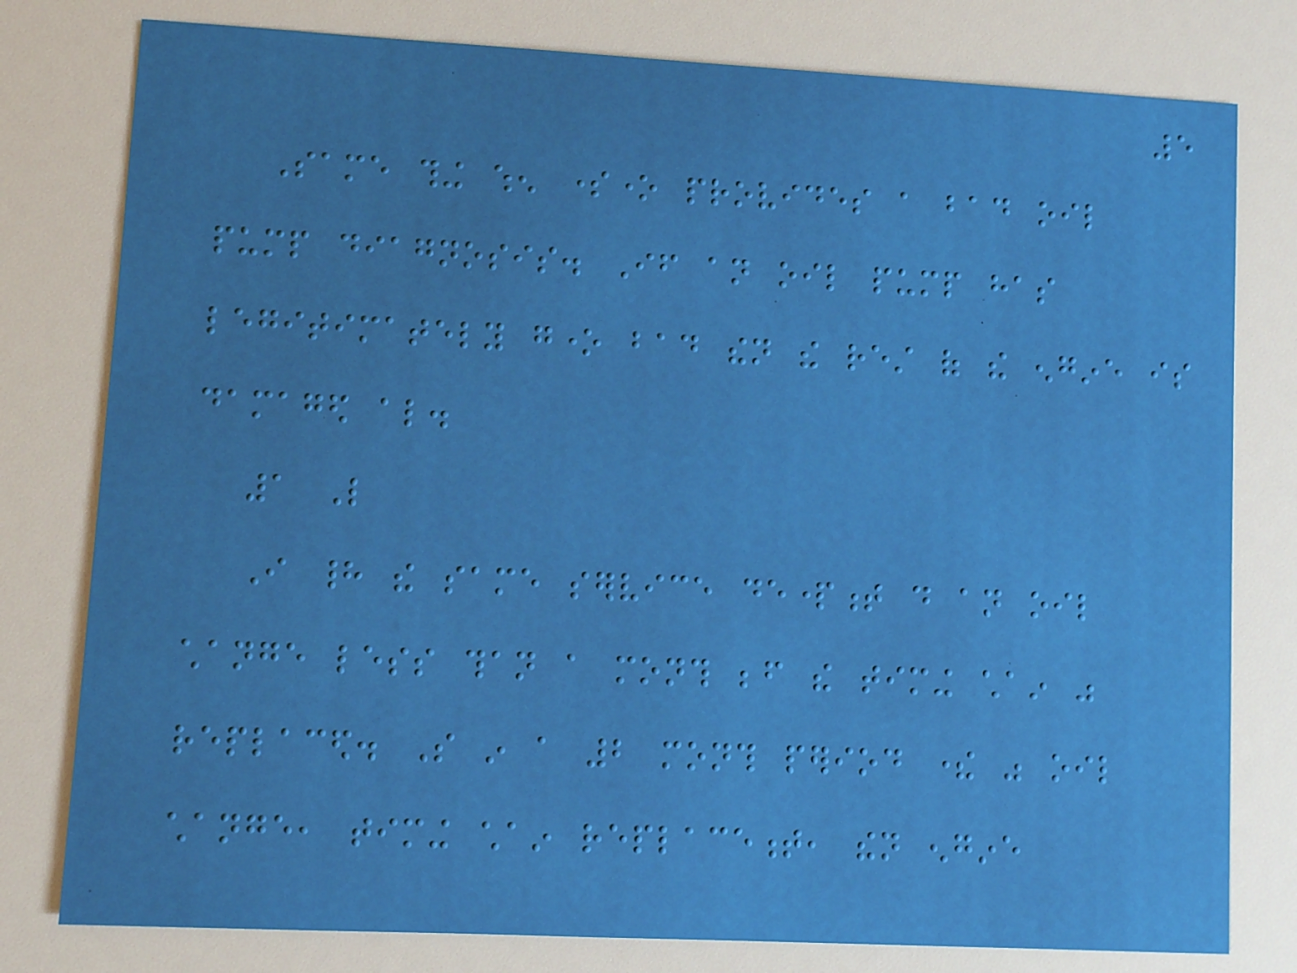5
Same thing when someone provides a bad oil
pump diagnosis. If an oil pump has
legitimately gone bad then the rest of the engine is
damaged also.
1 Like
I had the same service department do an oil
change less than a month before the timing chain was
replaced. So in a 2 month period there was oil
change, timing chain replacement, then engine
